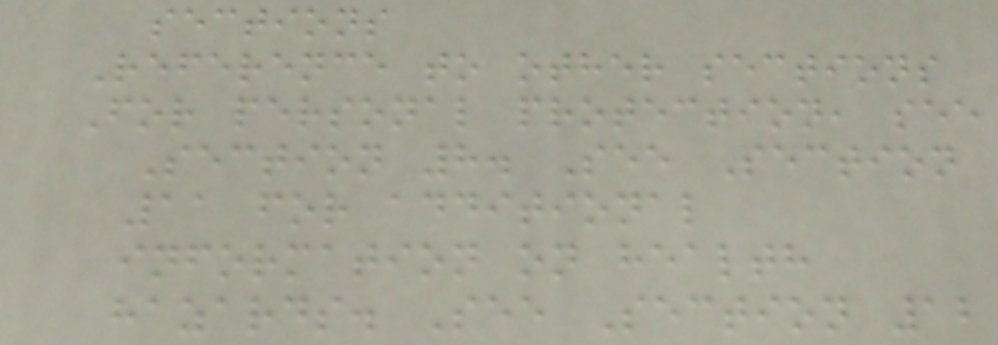sections
Reference to other sections
For personal protection, see
Section 8. See Section
11 for additional
information on health
hazards. See Section 12
